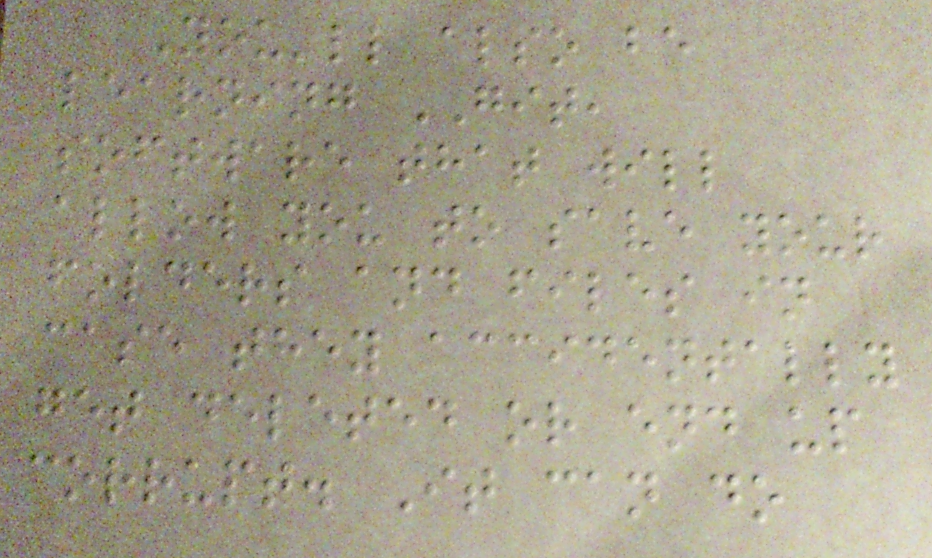You'll also be
learning GIT,
software that will
allow you to save your
folders and files in
case they accidentally
get deleted or end up
corrupt. It can do
